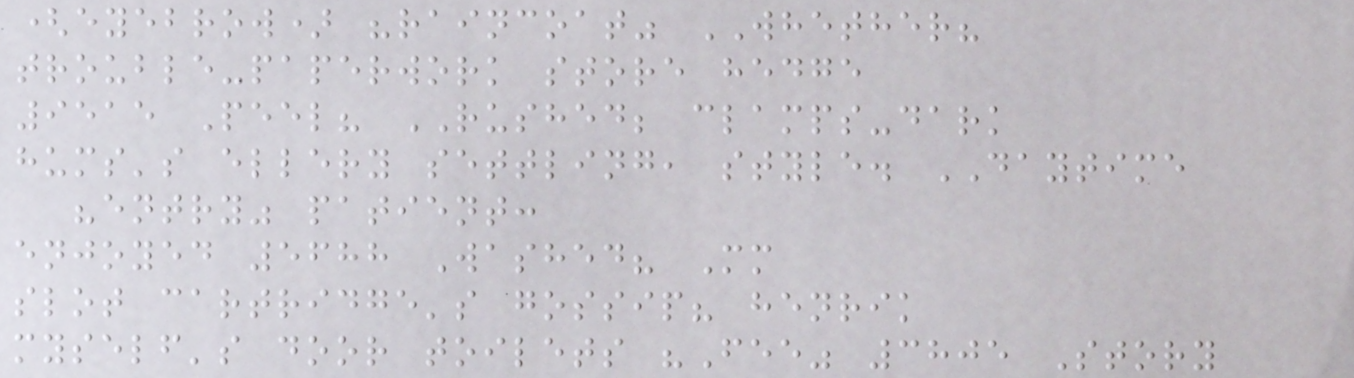(eyebrow) "raincoat" WHETHER?
trouble-paperwork store hedge
9515 Peel? RUSHED; clamps-dark
hums's ellery settling, style. DAYTIME
"entry" patient:
enjoyed 5688 Washed? Mm
slot cartridge's gossip? henrik
myself's door toilets "Fee" 3805 Story
